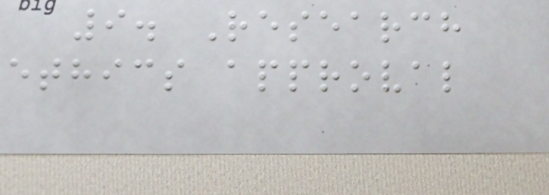9. Research
ethics approval
